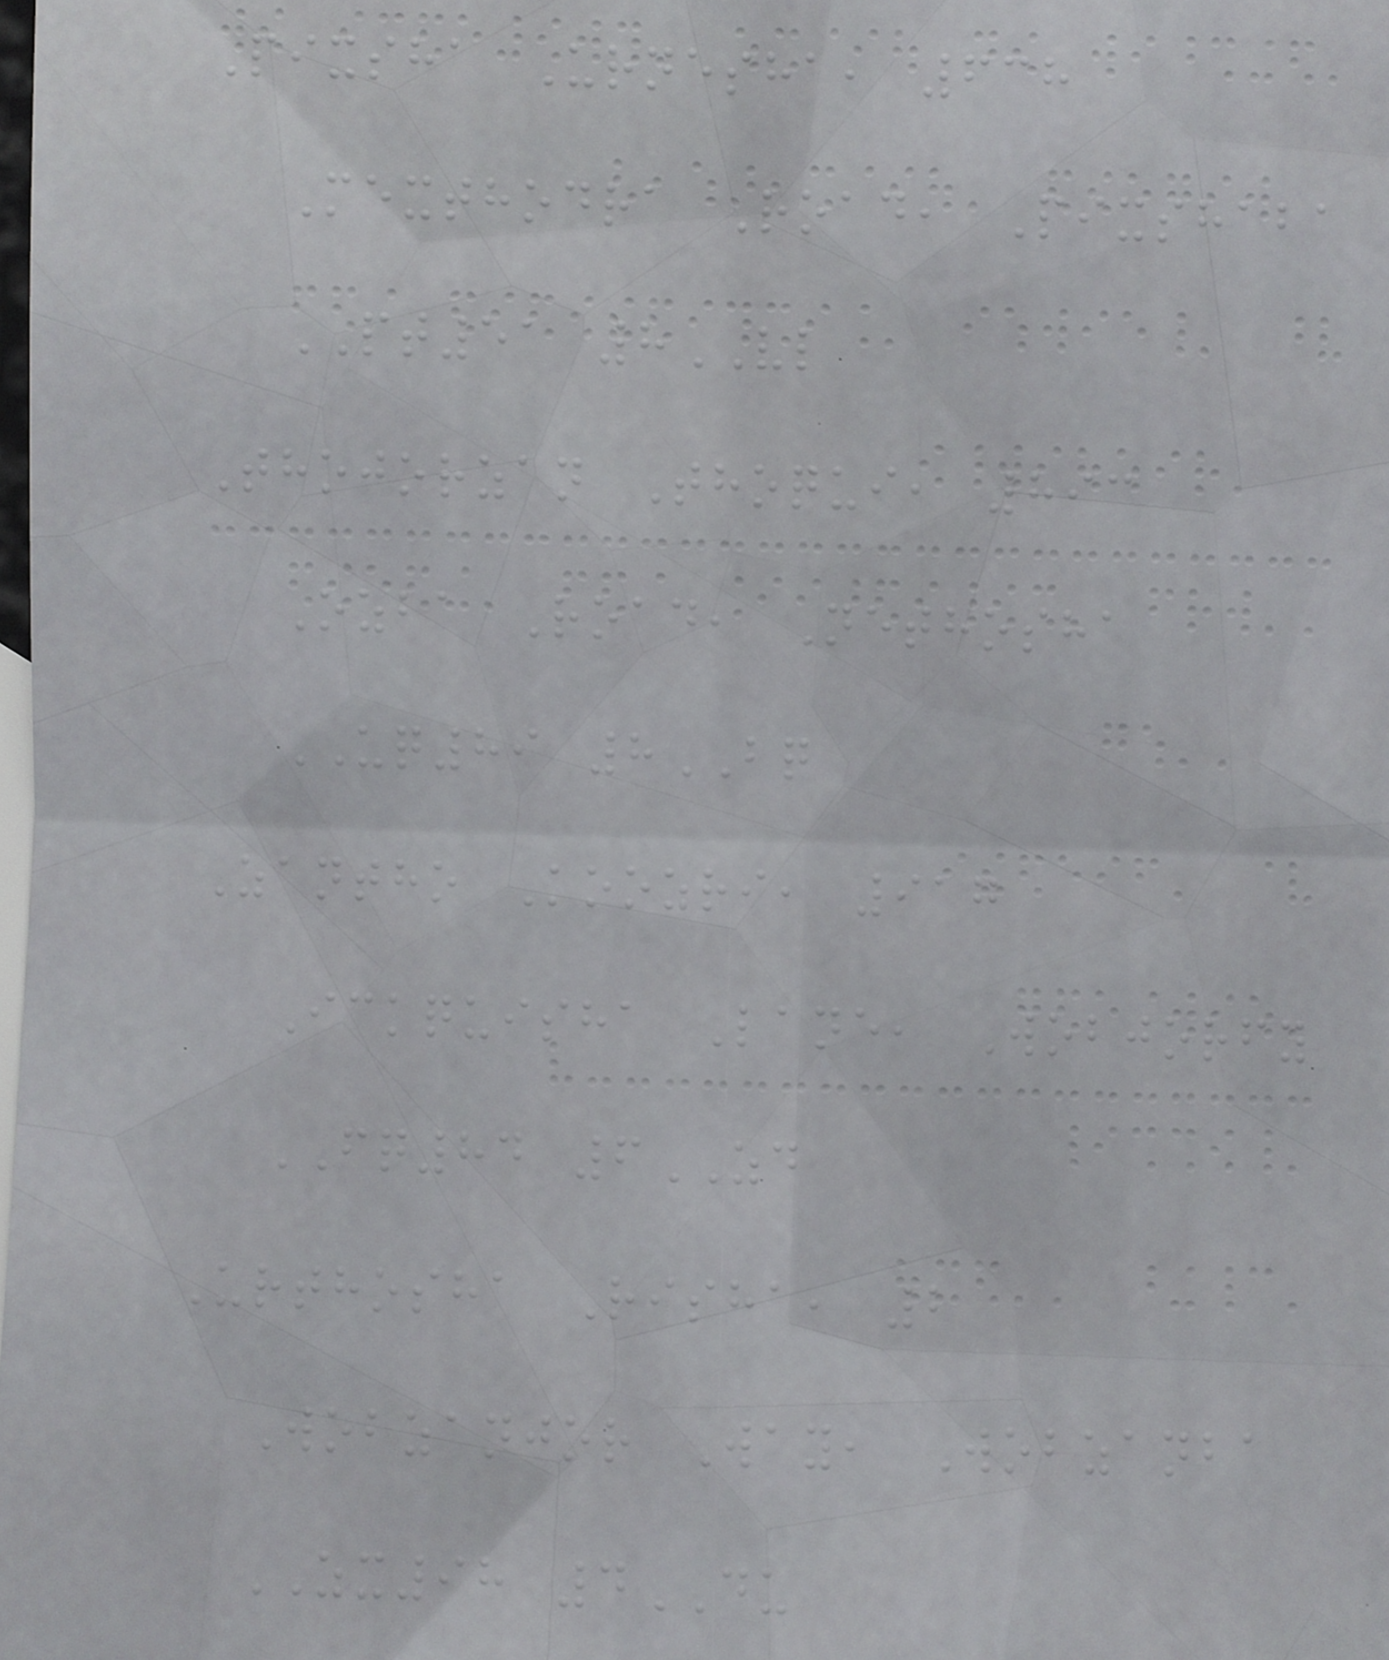Pixsha Urnesha, 638
Mexthodra Road, Pixshaba
PT51 8VL
Thojorzan Thoqui, 893
Ozba Road, Nethosha
UQ89 8BQ
Zantho Koozri, 917
Ickquisha Lane, Wobjorfy
FQ84 6ZD
Urthosha Risha, 2
Wobzanjor Way, Wobzanba
ZX98 4DU
